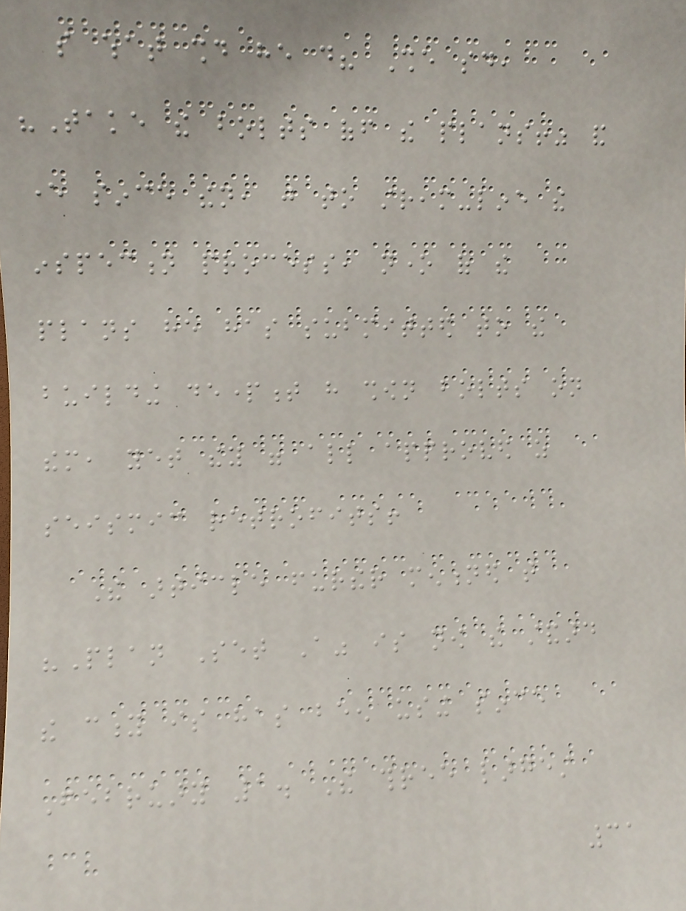so what should he do? She said,
"Take the bolts off the plans!" and
ever since then, just to stream-line the
inspection process, none of the
plans he has submitted to the
building department have shown bolts on
them, yet they were all approved as
seismic retrofits!
The article further mentioned that
"Plan Set A" is now the standard
the city is has been using since
February 1. The three largest
31
